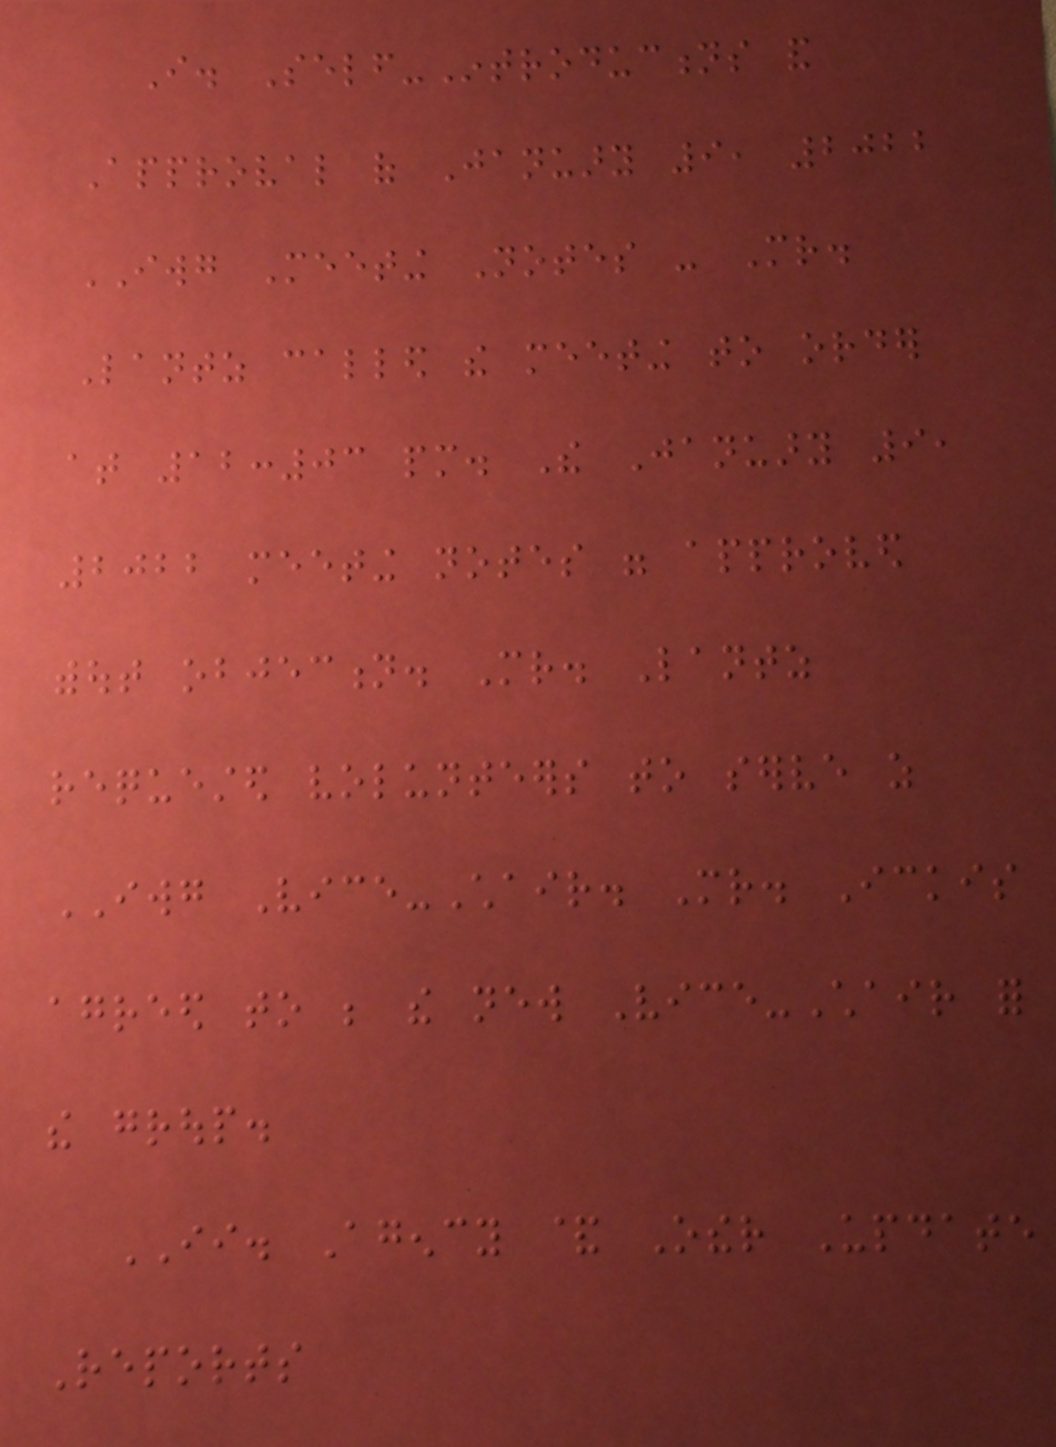I. Self-Introductions and
Approval of January 9, 2022
IWG Meeting Notes - Mr.
Lantz called the meeting to order
at 12:03 pm. The January 9,
2022 meeting notes were approved
without objection. Mr. Lantz
requested volunteers to serve as
IWG Vice-Chair. Mr. Ickis
agreed to be the new Vice-Chair for
the group.
II. Agency & Other Update
Reports
